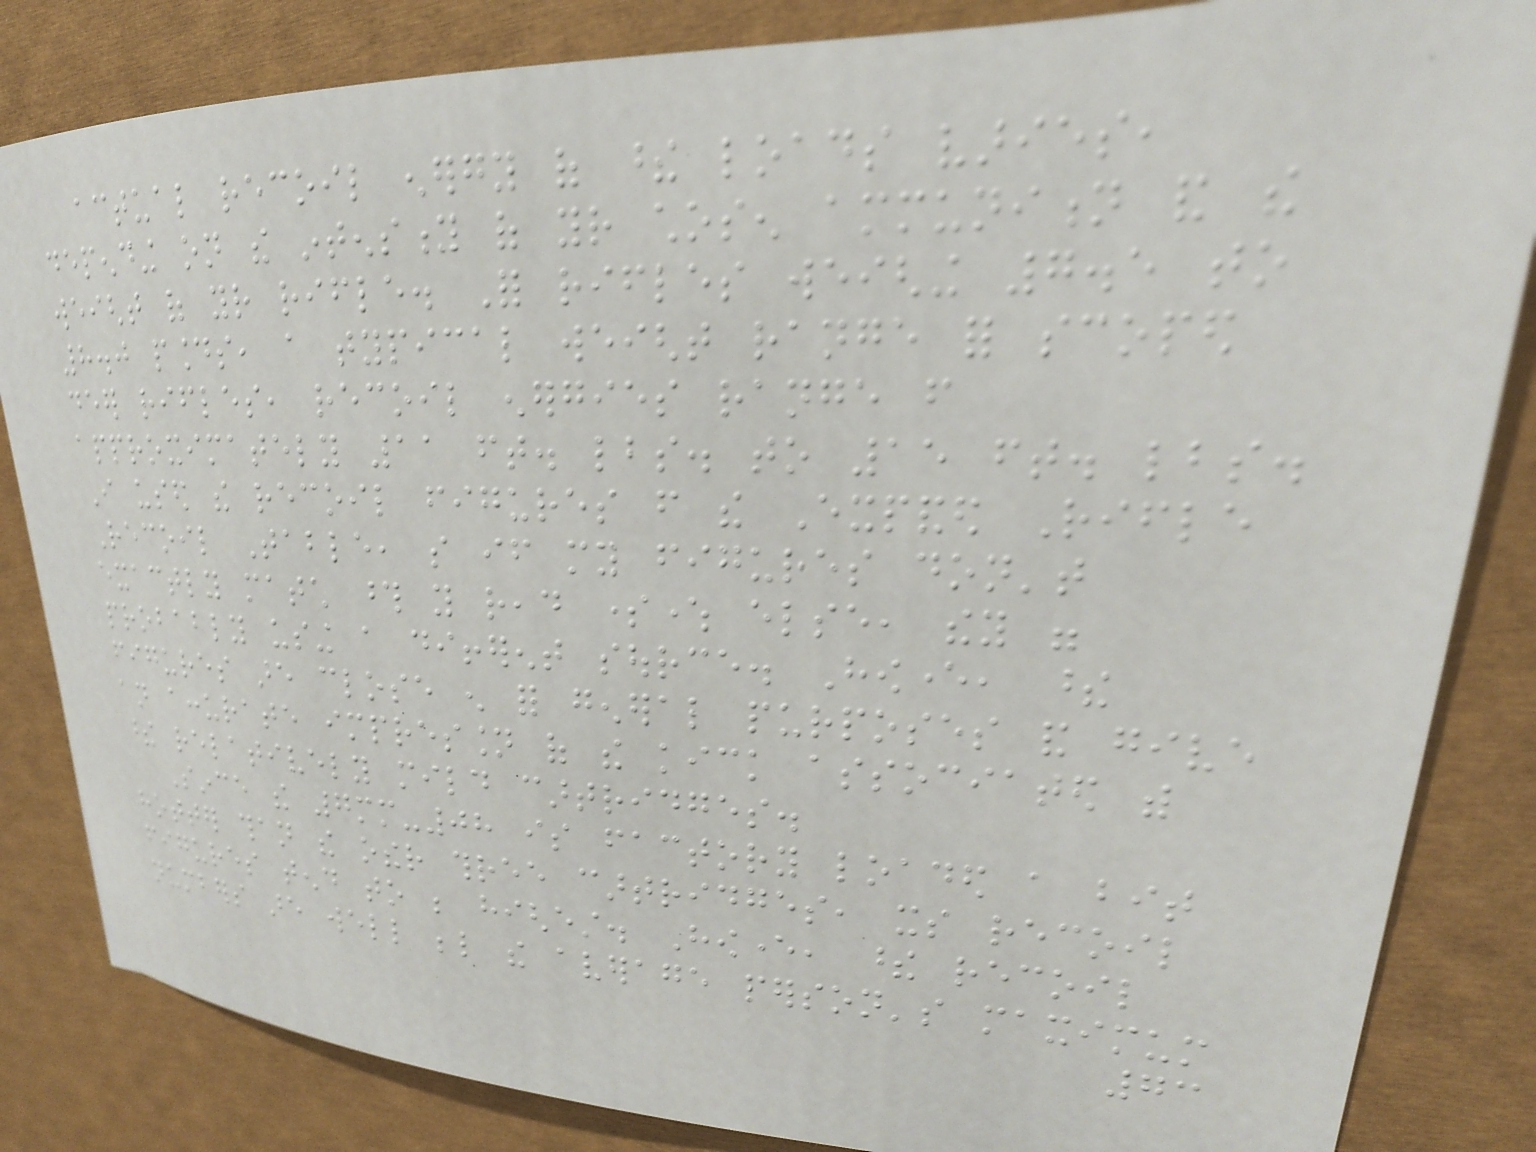actual recoil energy of these loads varies,
depending on the intensity of your chosen ammunition and the
weight of your rifle. For rifles weighing 7.5 to
8.0 pounds, a typical weight range for scoped
deer rifles, recoil energies range from
approximately 11 ft. lbs. to 15 ft. lbs.
I used the recoil figures from the Expanded Rifle
Recoil Table, so if my figures don't
exactly match those you read somewhere else, they were
probably using a different source. However, these
figures are close enough for general purposes and give
an accurate impression of the kick associated with
these relatively mild cartridges.
Since the 7mm-08 is factory loaded a bit
hotter than the other three cartridges, its recoil
figures tend to be highest. However, these recoil
numbers are well below the average person's maximum
73
